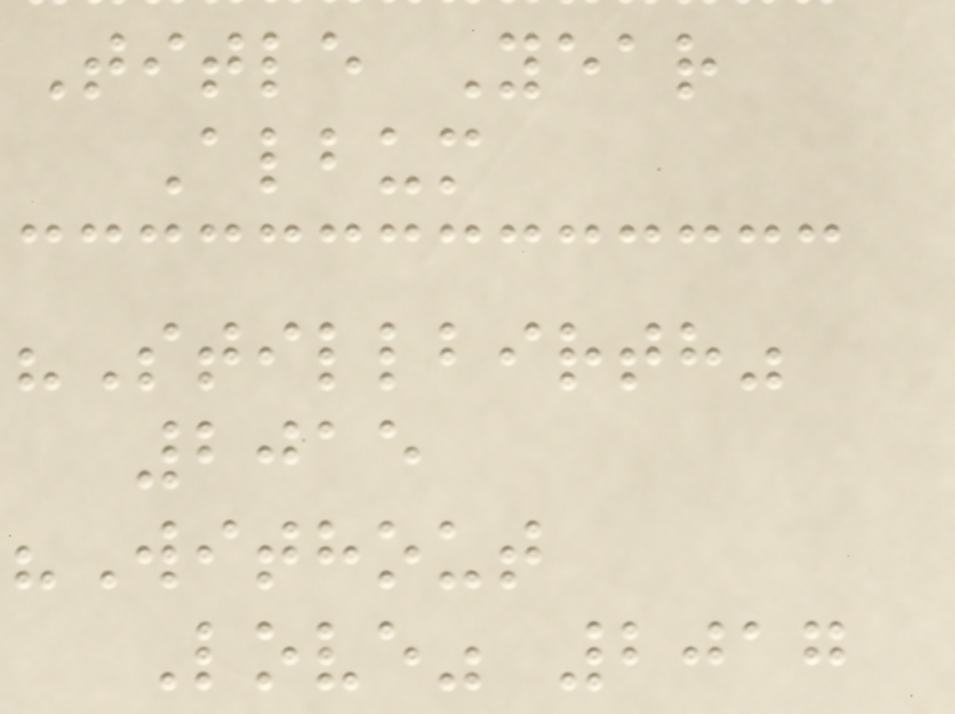Title Year
Album
"Stillbirth"
2015
"Without
Love" 2017
